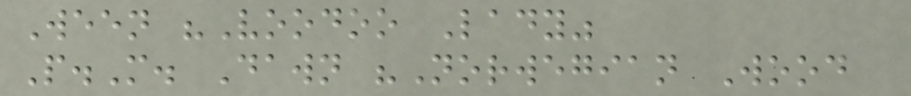Ween "Voodoo Lady"
P.M. Dawn "Norwegian Wood
